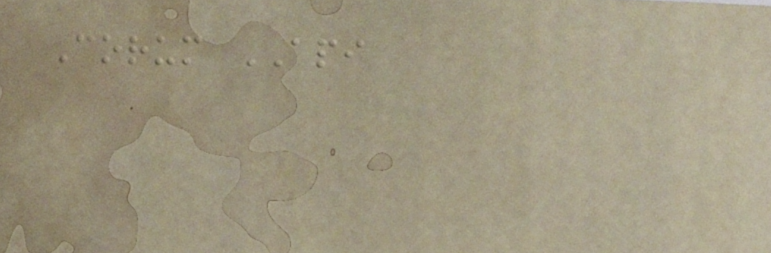Corum API
